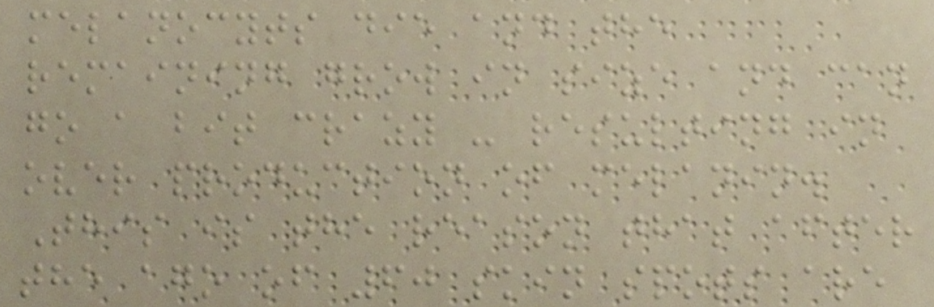melanocyts die and the
remaining grow in size and can
go a bit crazy - resulting in
over production of melanin.
This is the reason that after
the ago of 60 skin spots are
